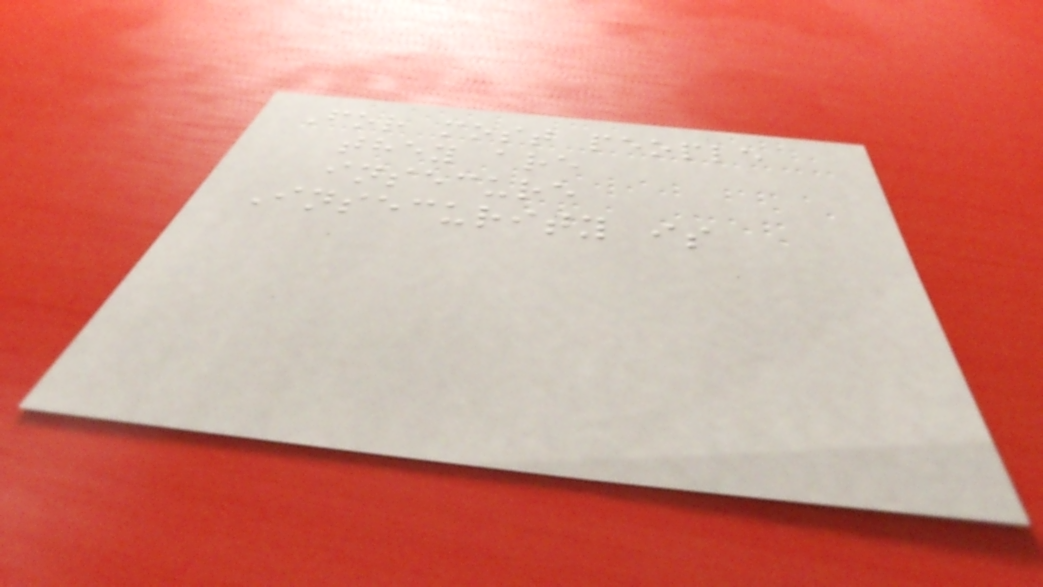For most people
they are
insecure
Insecurity is
